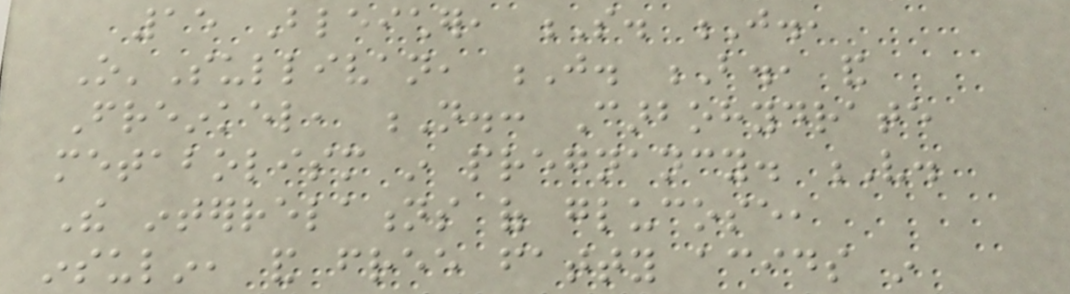15 Bleicher, S. J.,
O'Sullivan, J. B., and
Freinkel, N.: Carbohydrate
metabolism in pregnancy. V.
The interrelations of glucose,
insulin, and free fatty acids in
